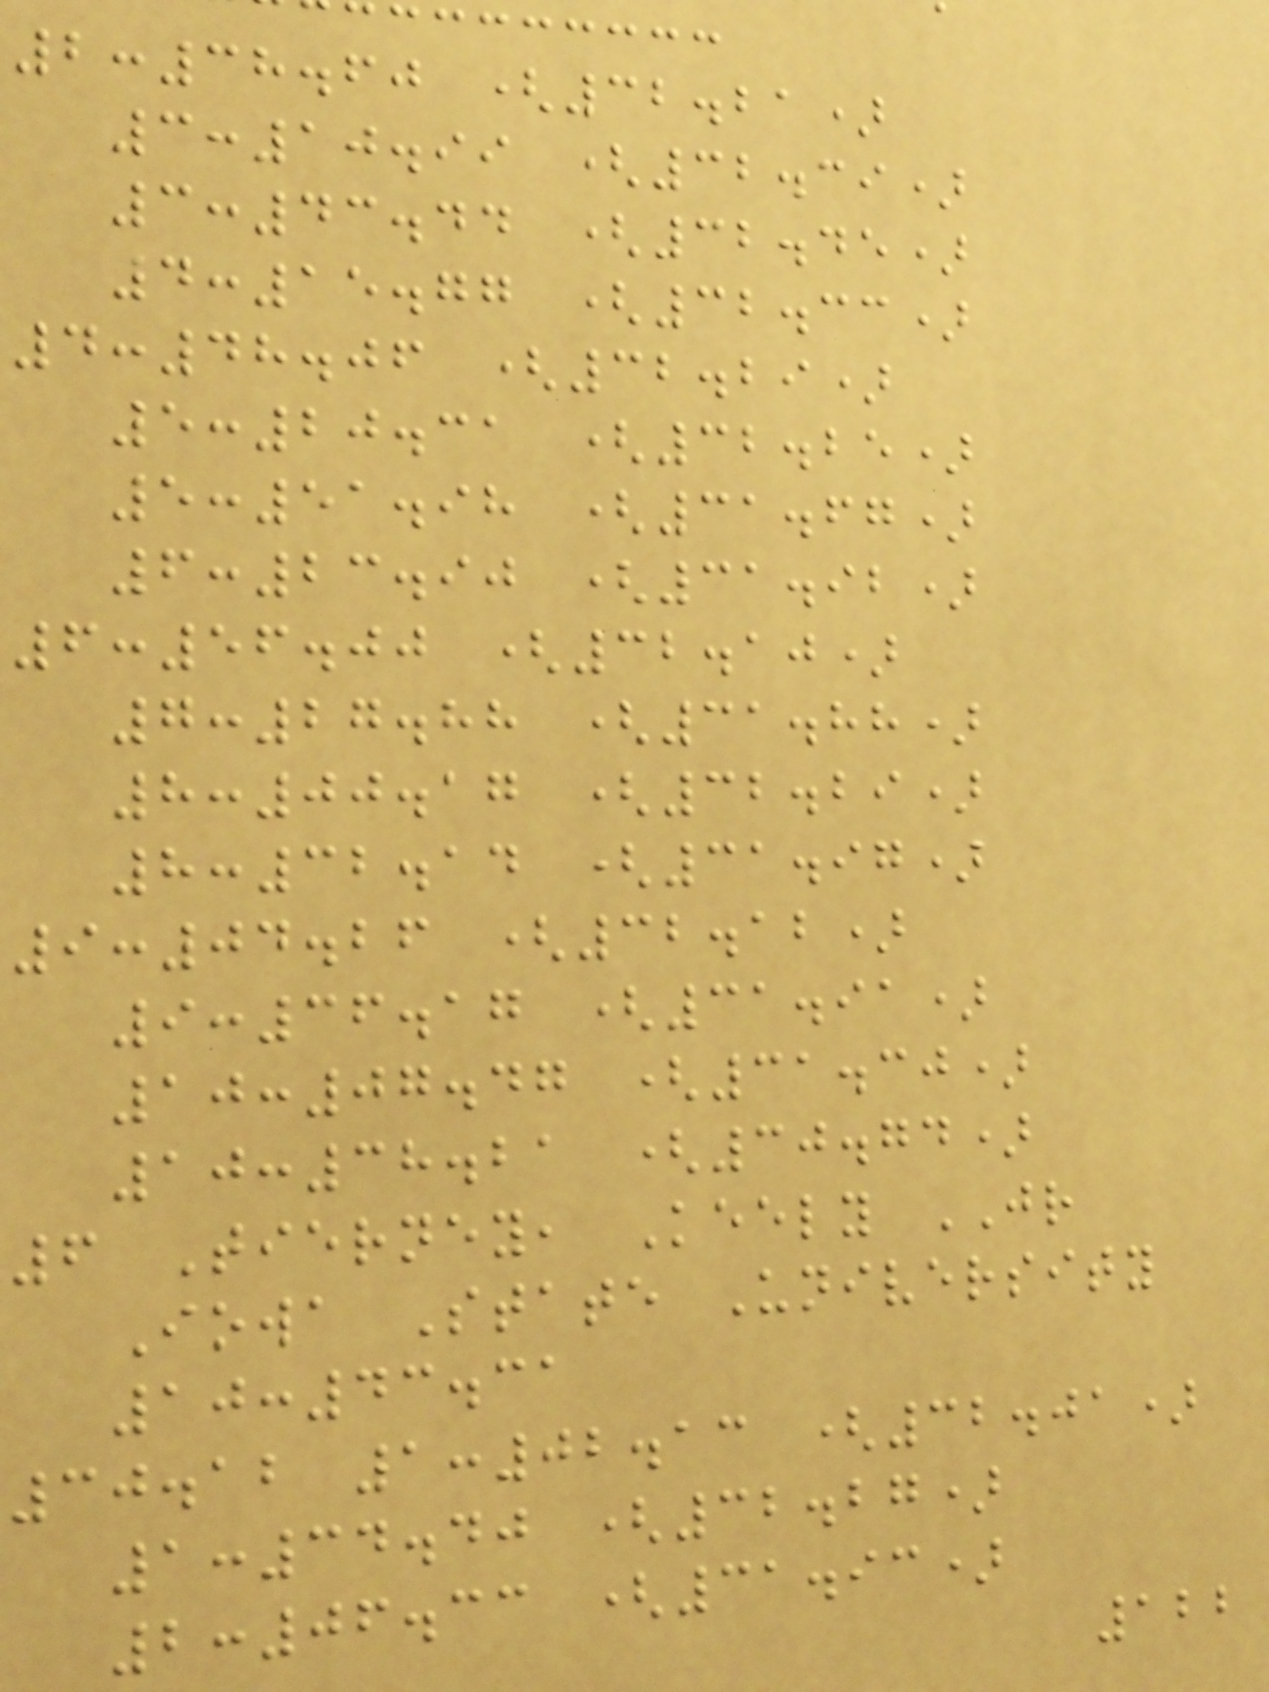2:38.60 (32.21)
3:10.99 (32.39)
3:43.44 (32.45)
4:15.77 (32.33)
4:48.06 (32.29)
5:20.31 (32.25)
5:51.98 (31.67)
6:23.90 (31.92)
6:56.00 (32.10)
7:27.88 (31.88)
8:00.17 (32.29)
8:32.14 (31.97)
9:04.26 (32.12)
9:36.17 (31.91)
10:07.47 (31.30)
10:38.21 (30.74)
6 Tierney, Keely JR
Iowa State University
10:43.31
30.12 1:02.13 (32.01)
1:34.40 (32.27)
2:06.33 (31.93)
122
